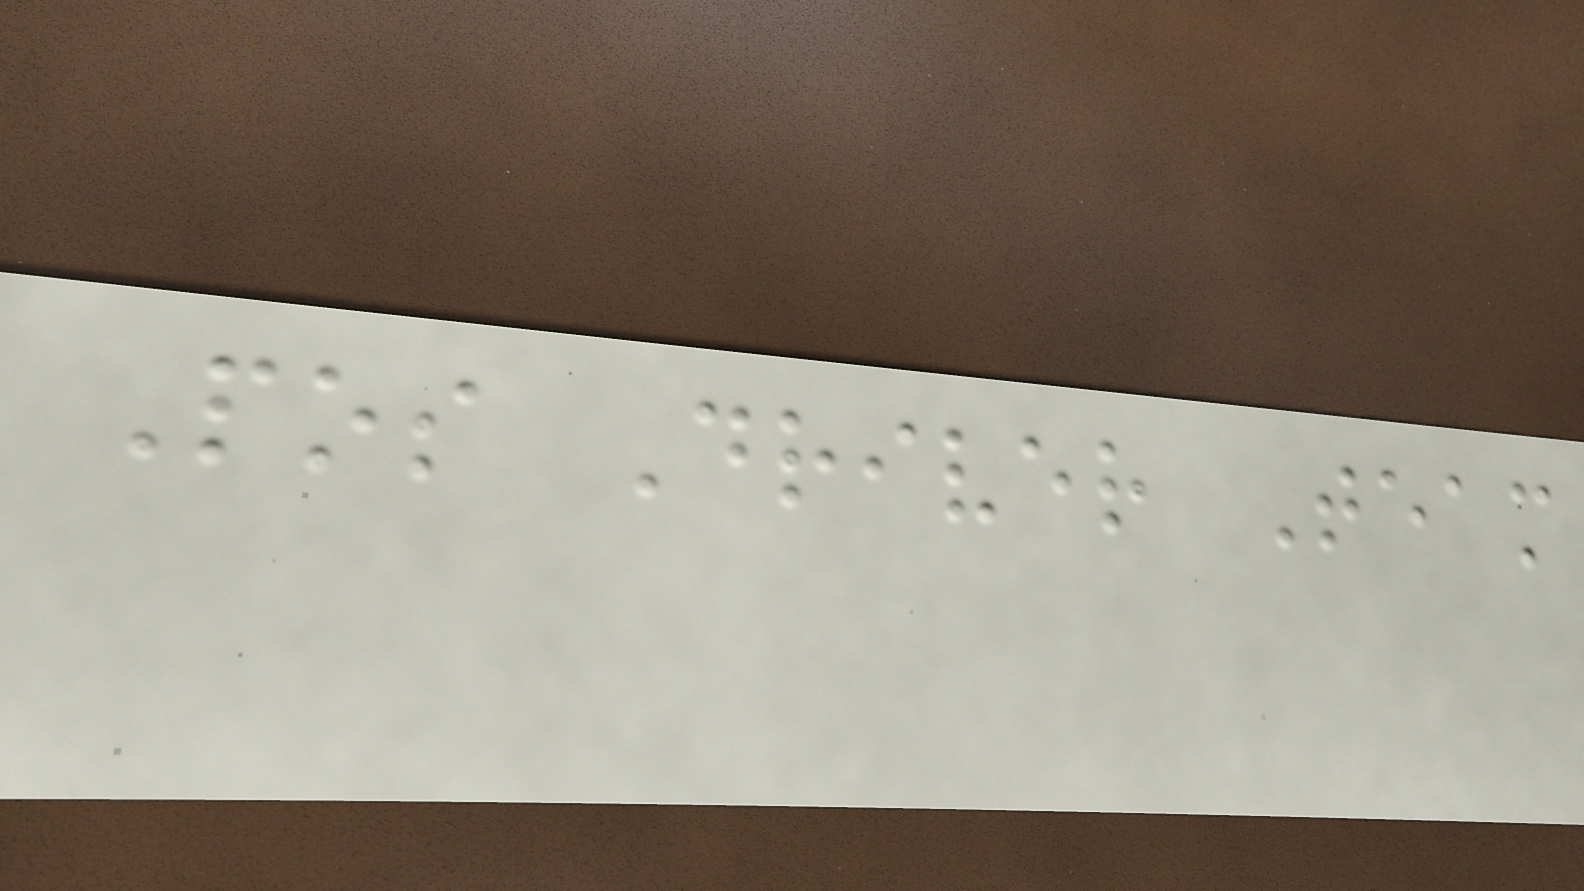Pos Driver Team
